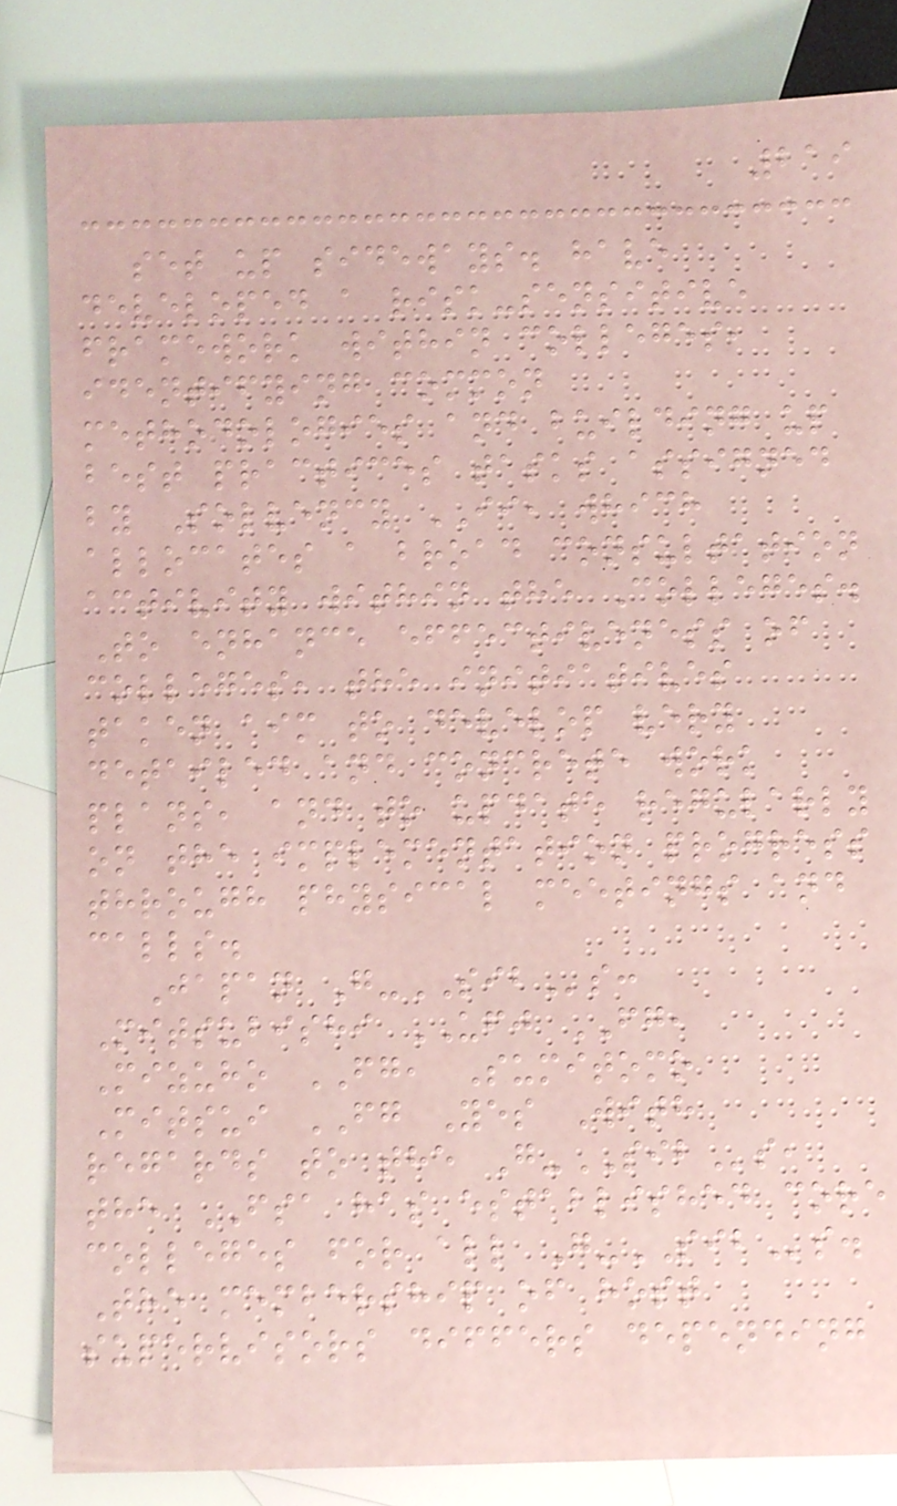219
set up sideways. have
developed a risk-sensitive
framework within colleges,
identifying common
methodologies and building up
best practices tasks assigned
by Solvency II, which
allocates a broad consultation
activity within the Colleges.
To enhance effectiveness of
colleges, the initiatives
taken aim to develop very
detailed and concrete work
plans, and to update regularly
on the implementation progress
through physical meetings and
calls.
Japan G-SIBs:
Mitsubishi UFJ FG,
Mizuho FG, Sumitomo
Mitsui FG Yes With
regards to the G-SIBs,
the FSA has established core
colleges for all G-SIBs.
The membership of host
supervisors differs depending
